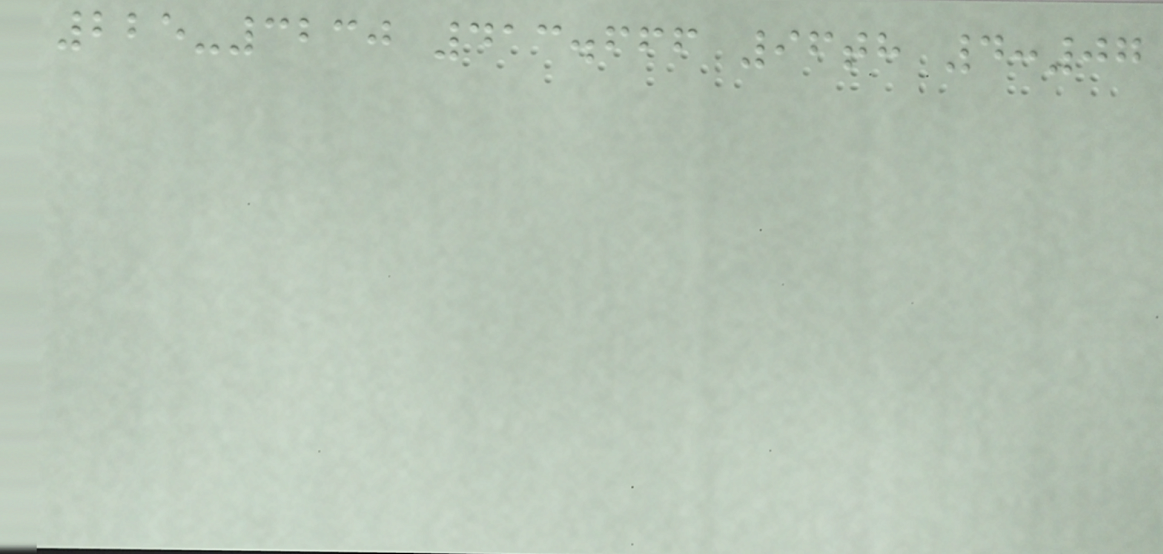225-3230 413.666 96th 4:07
